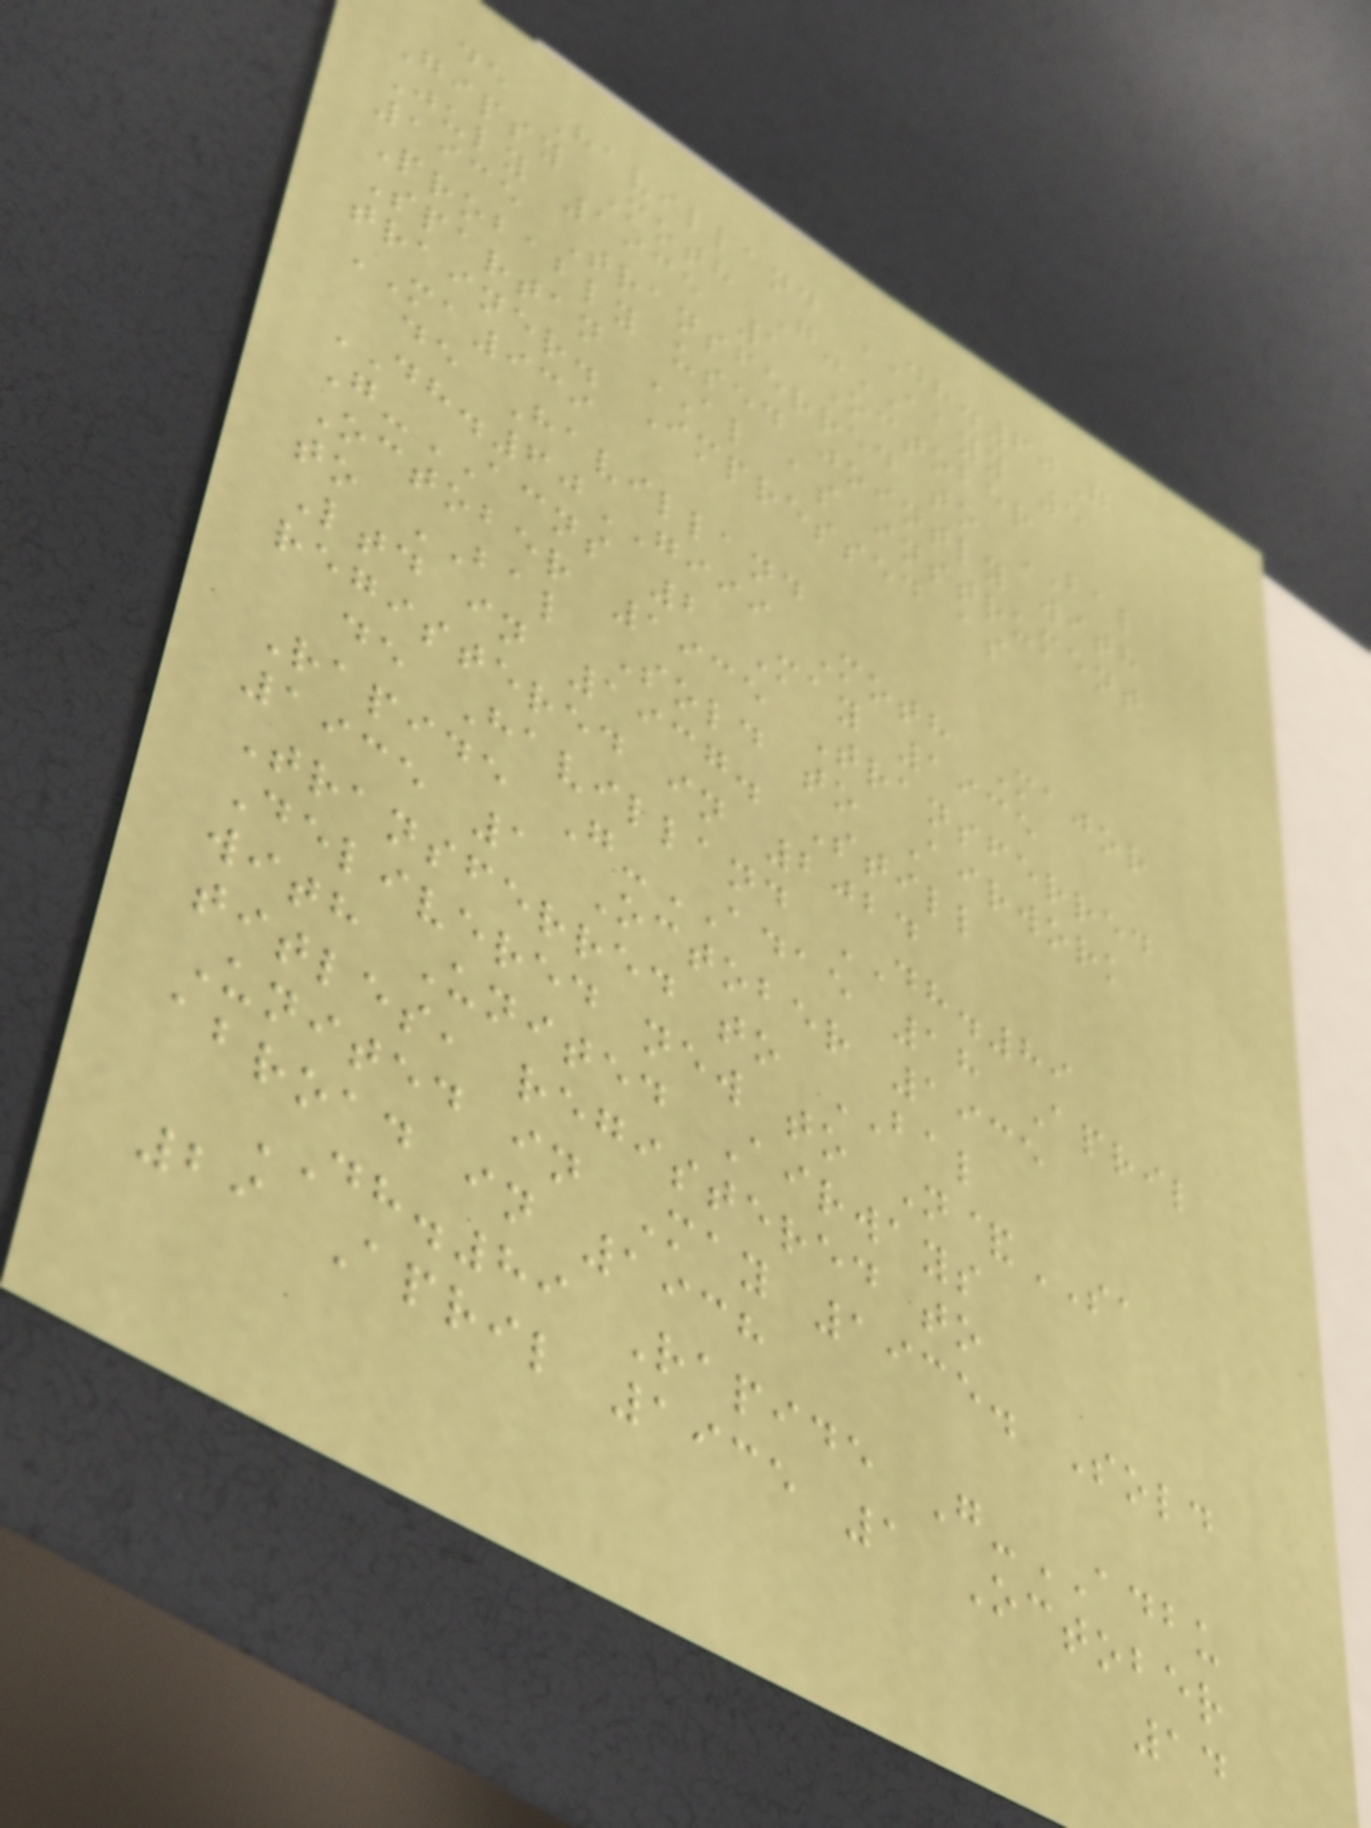de Havilland DH.60G
Gipsy Moth G-AAYY 5
July 1935 1 October
1935 Transferred to BAL
Probably used jointly with
Spartan AL as instrument
trainer. Impressed as
MA939
de Havilland
DH.60GIII Moth Major
G-ACNS 2 May 1935
October 1935 Transferred
to BAL Sold to Airwork
Ltd in 1937. Still
registered in 2024
de Havilland DH.89
Rapide G-ADAE 18 April
1935 1 October 1935
Transferred to BAL
Delivered new to N&SA
with United Airways
titles, registered to
United in May 1935. Sold
abroad in 1938
DH.89 Rapide G-ADBU
29 April 1935 1 October
14
